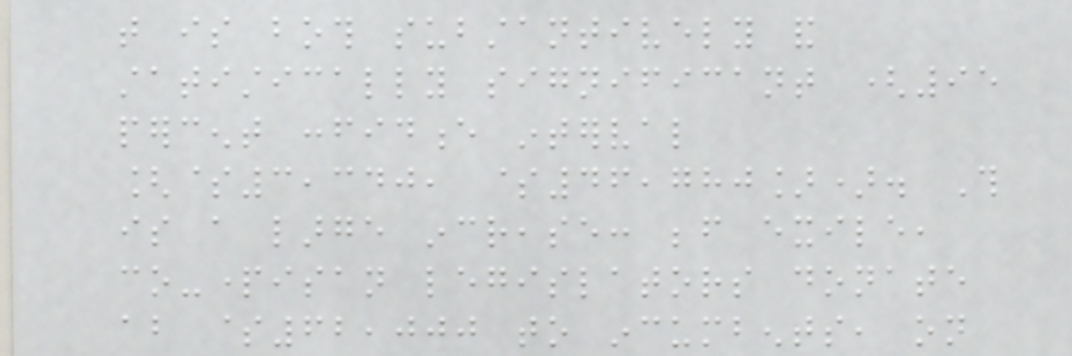that is both substantively and
statistically significant (95
percent confidence interval
[$3,340, $46,780]). This
is a large increase: before exile,
co-partisan legislators donate
about $62,000 to incumbents, on
